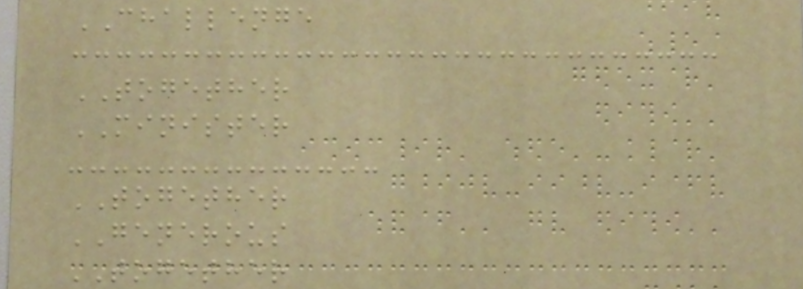CHALLENGE
TOGETHER
MINISTER
TOGETHER
GENEROUS
TOGETHER
